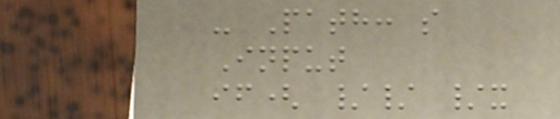- Path: s
Input
if( // /x
